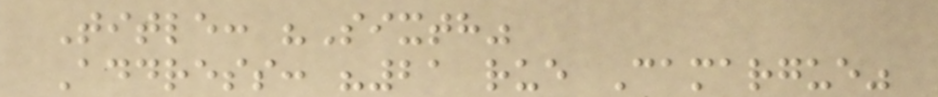Title: "Sixth"
Address: "21 rue Camargue"
